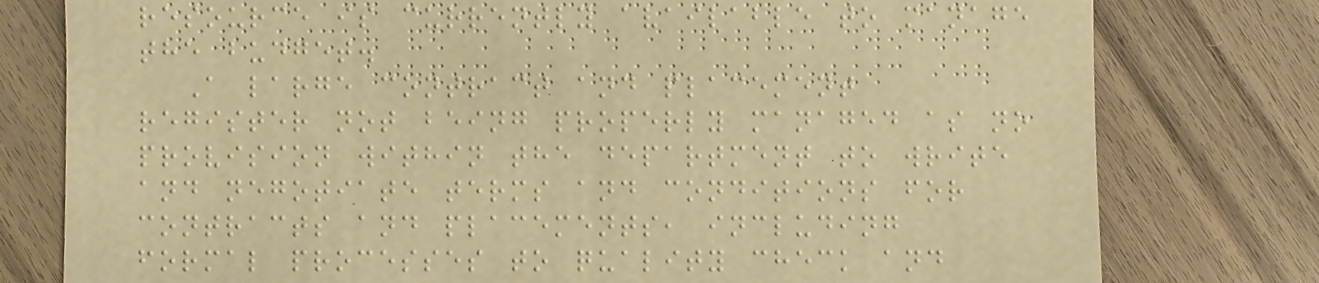resource is currently available to manage
the budget.
A large contract and placement
register not being properly managed as no
provision within the department to write
and negotiate terms and conditions for
contracts and placements, including
formal processes to quality check and
